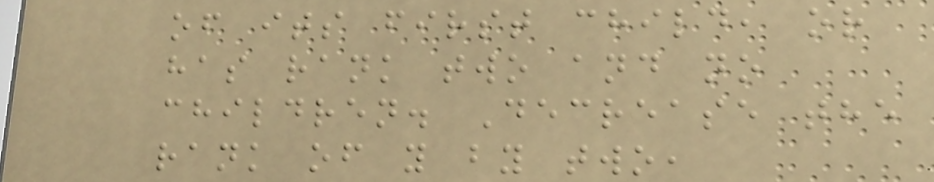of its first child, or
has rank two and no
children. Decrease the
rank of y by two,
